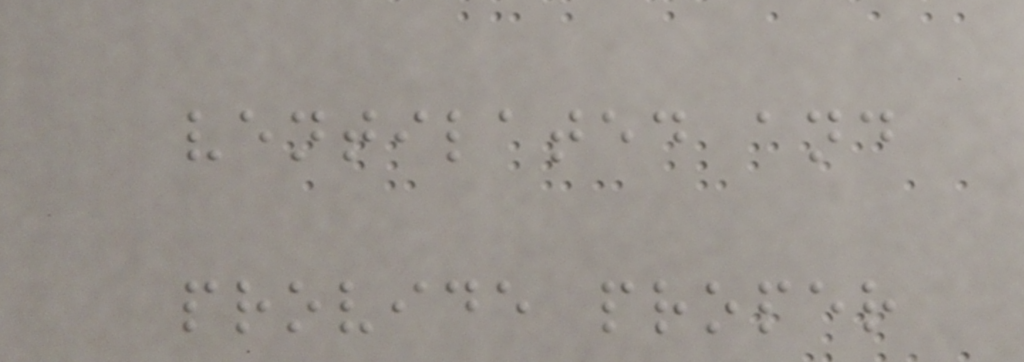ventilated and
provide proper
